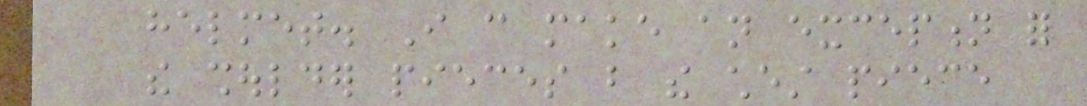helmet. I can make an exception for
the shoulder pieces but the chest piece
